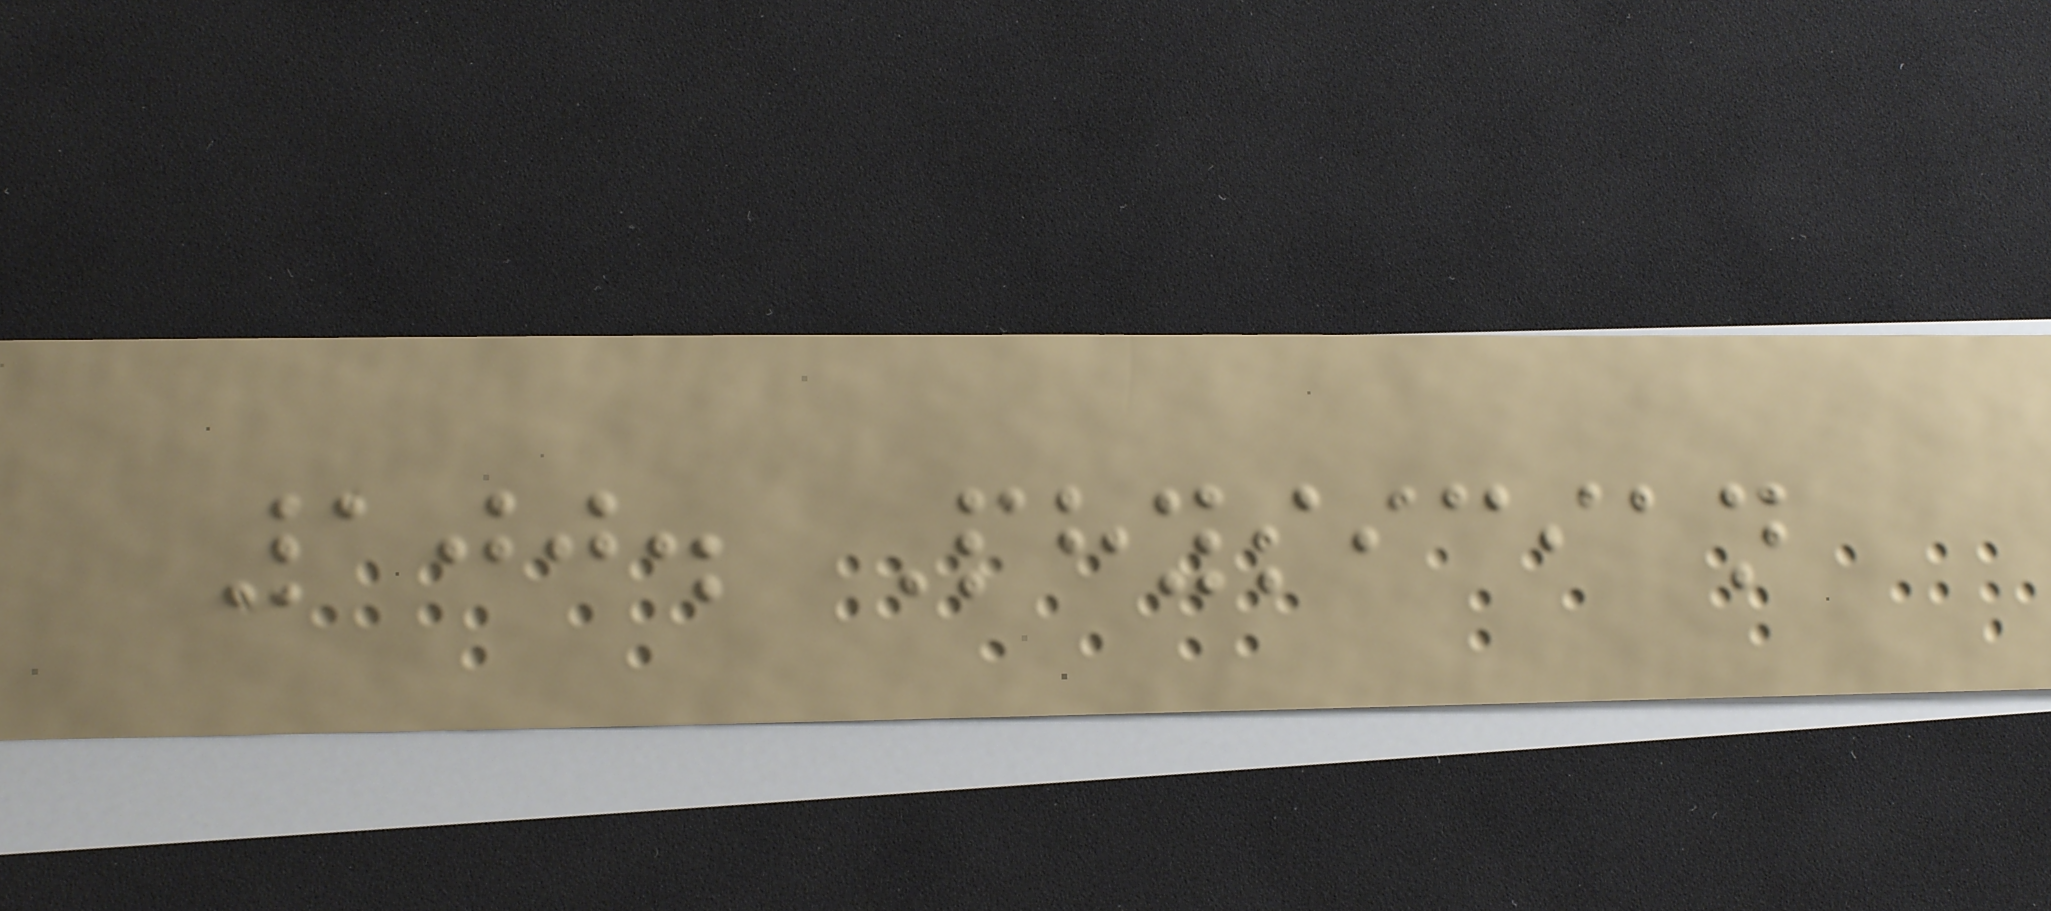100. Physician
